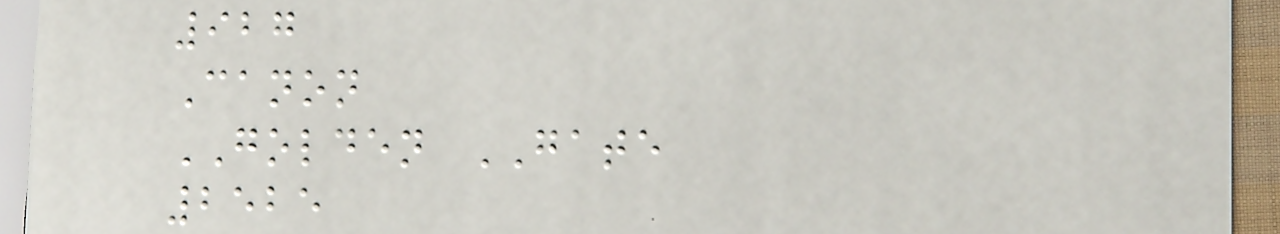927
Canon
GOLDEN GATE
2525
